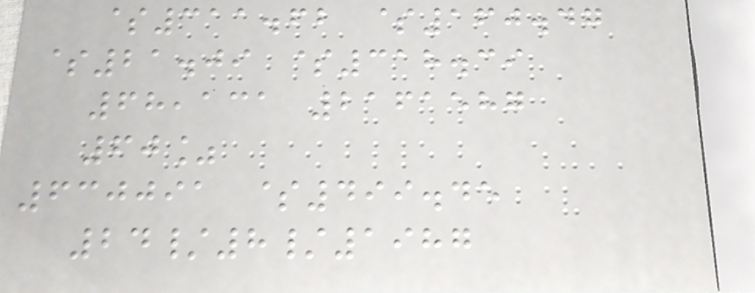$311.62 $160.47
$21.09 $318.39
68,131 2161587
60%
630091 $499.45
24/8/1987
